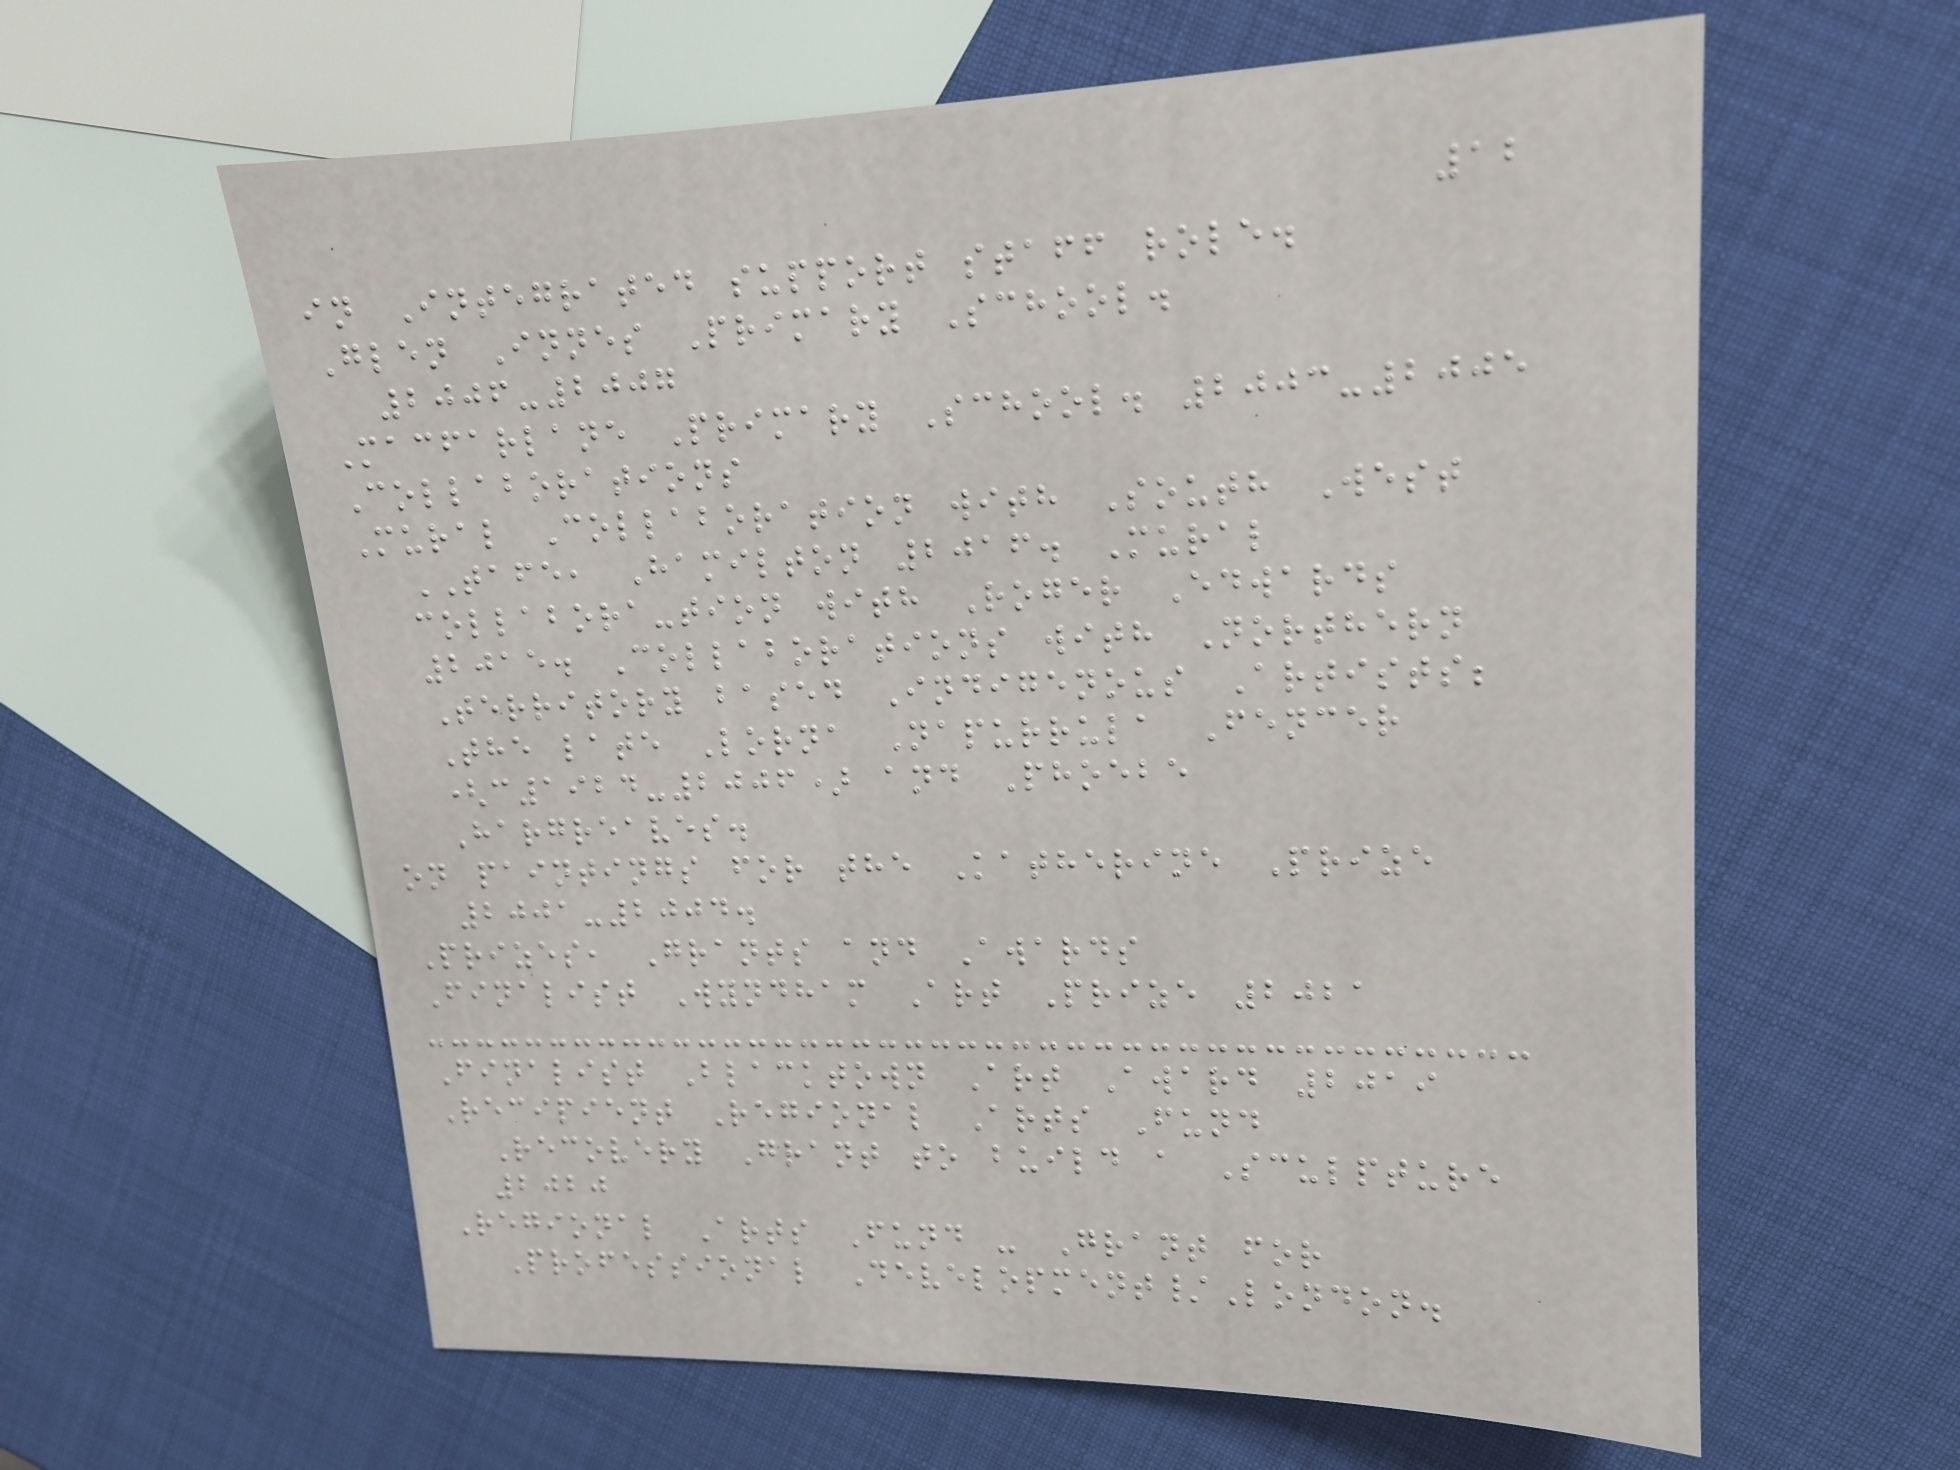12
in Integrated support staff role.
Glen Innes Primary School.
2006-2007
Macfarlane Primary School. 2003-2005
Collaborations
Mural Collaboration with South West
TAFE, Hamilton 2016. Mural
collabora-tion with Roger Edwards
2015. Collaborations with Northern
Territory based Indigenous Artists;
The late Lorna Napurrula Fencer
(c1924-2006) and Phoebe
Hargreaves.
on paintings for the Katherine Prize
2001-2004.
Prizes, Grants and Awards
Finalist Wyndham Art Prize 2021
Finalist Blacktown Art Award 2019
Recipient Regional Arts Fund
Recovery Grant to build a Sculpture
2020
Regional Arts Fund - Grant for
Professional Development/London.
